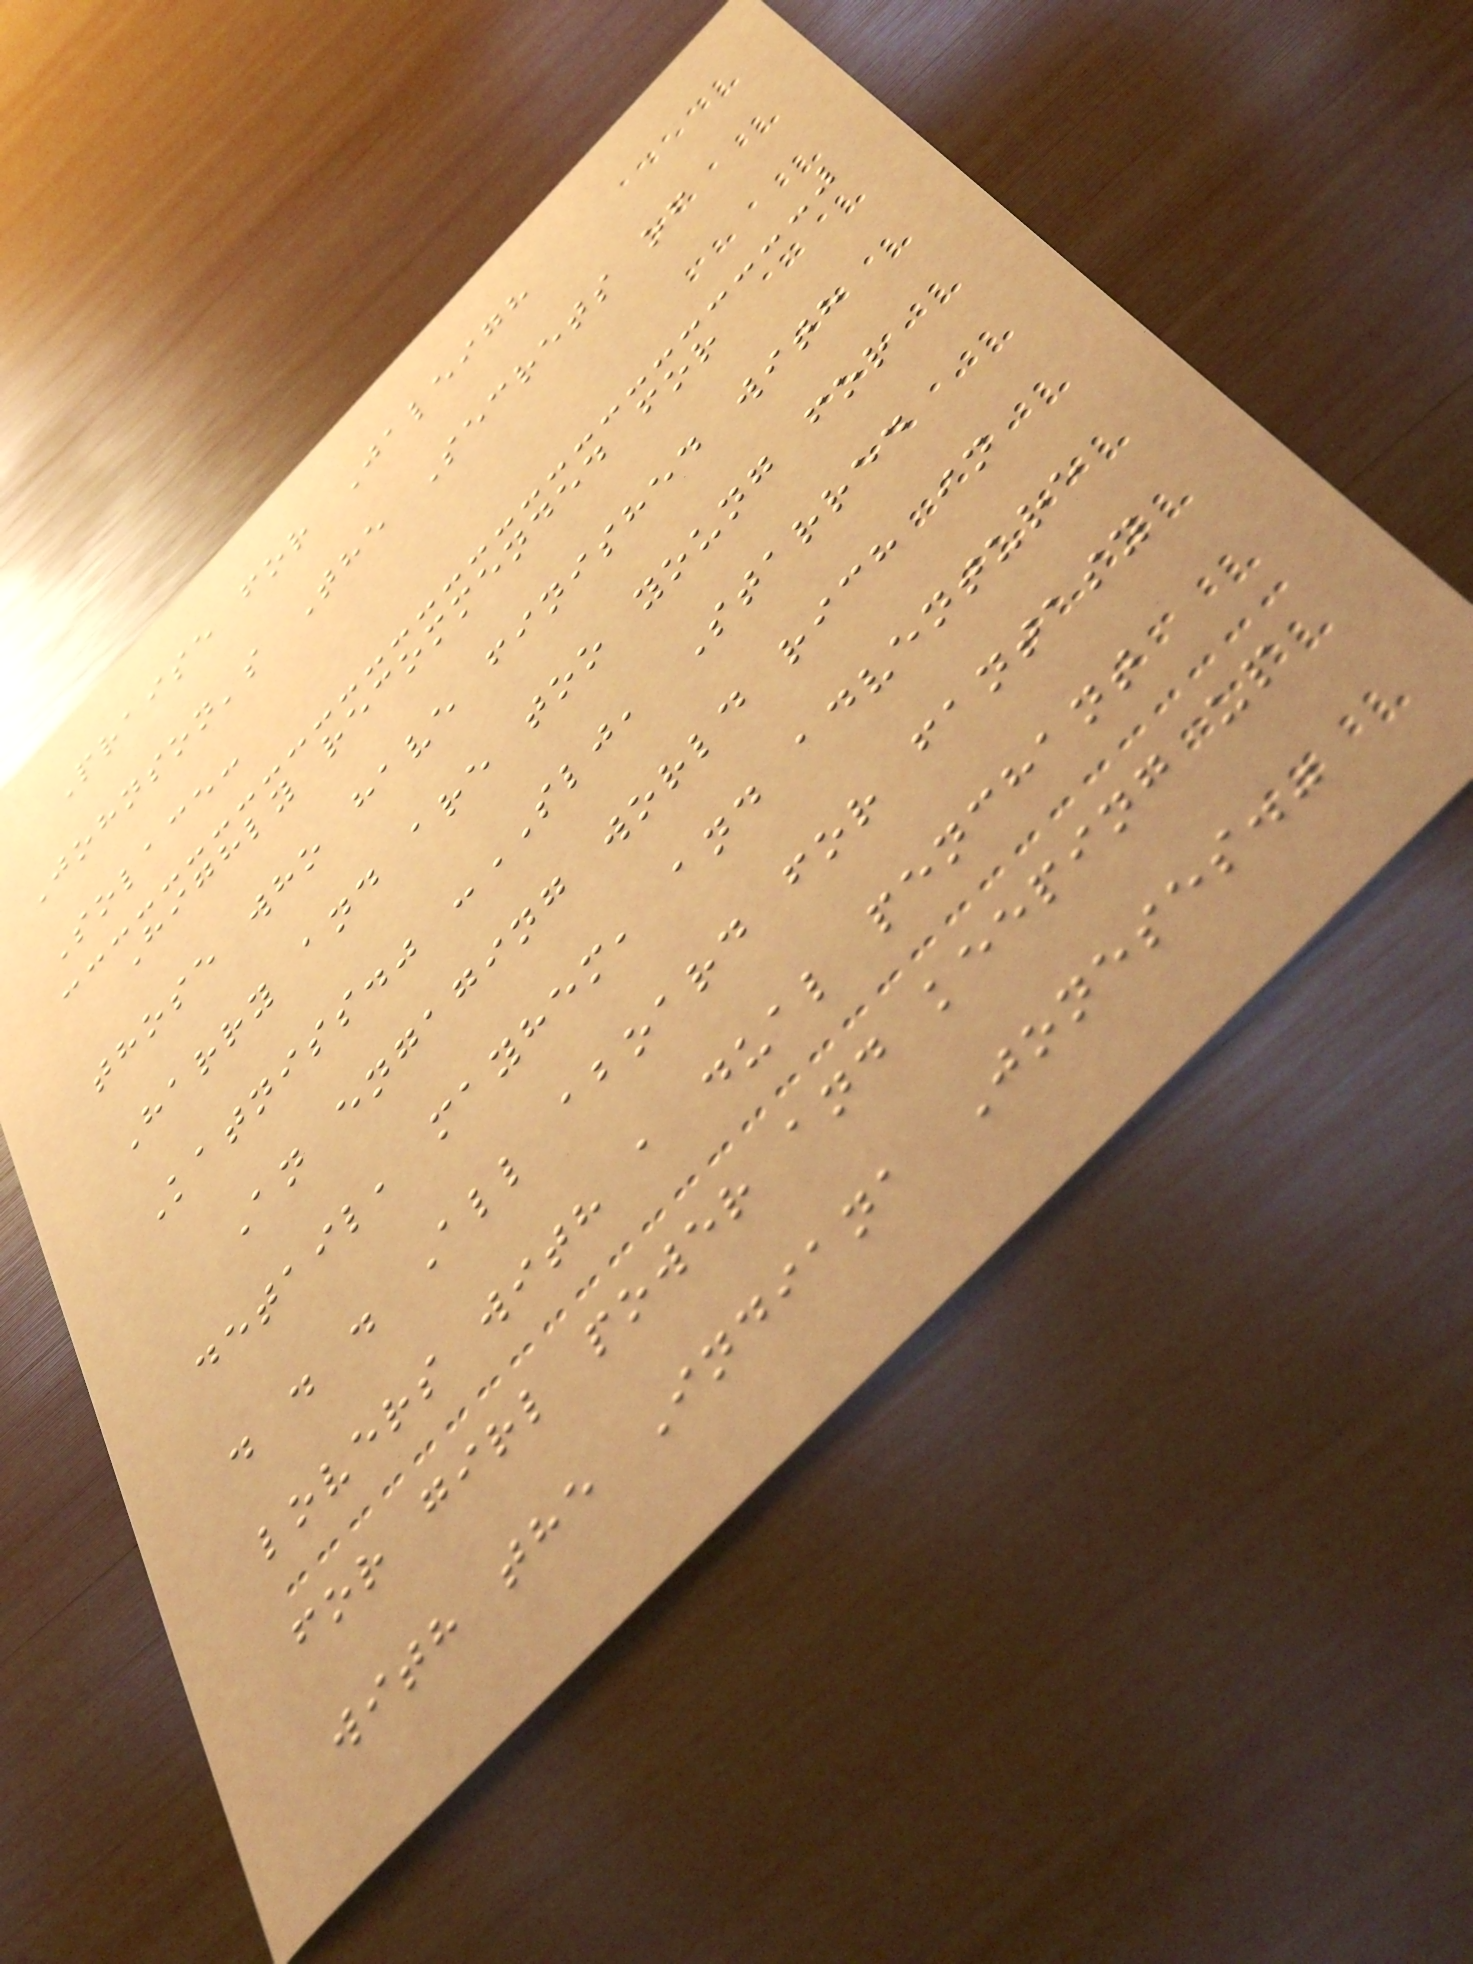Praise for Jaleigh
Johnson's The Secrets of
Solace:
Highly recommended for
those who have finished with
Harry and are too young for
Katniss." -SLJ, Starred
An engaging world rich in
detail, mayhem, and adventure
. . . All aboard for fantasy
lovers with a dual penchant
for girl power and keeping up
with the Indiana Joneses."
